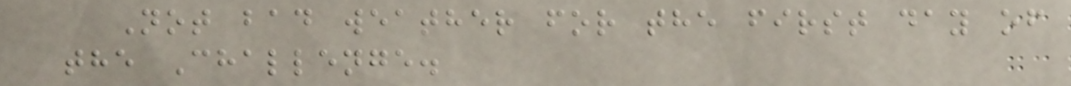Not bad weather for the first day of
the Challenge.
